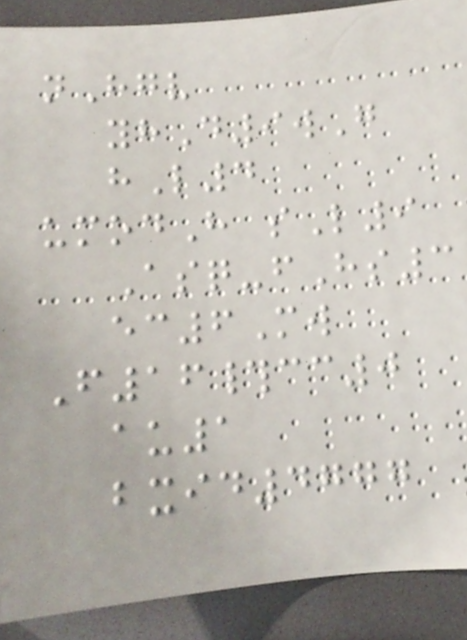nHgv
yhD9wG
hL4
umodH sL9
Asq-fHs3
ec6Mw
F16#cc0
au1
bxid4777
